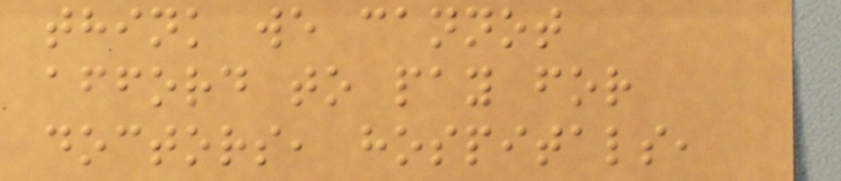think we cannot
afford to pay for
doctors, hospitals,
